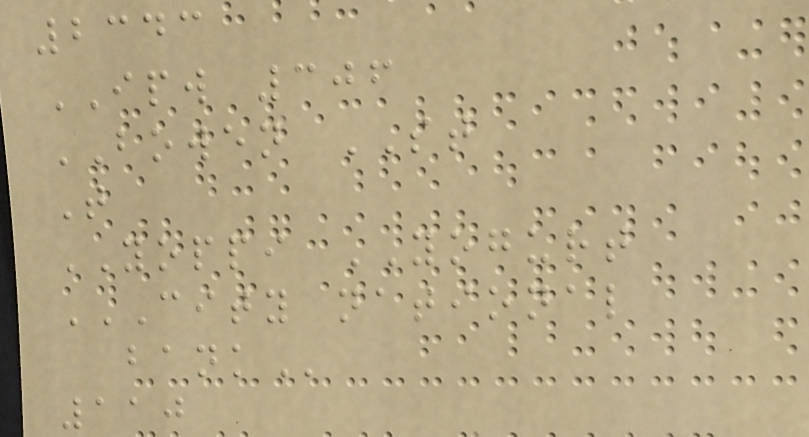2343
IPW 306
BOWEN ST
T
YOPPI YOGURT
CITY NATIONAL
BANK
110
